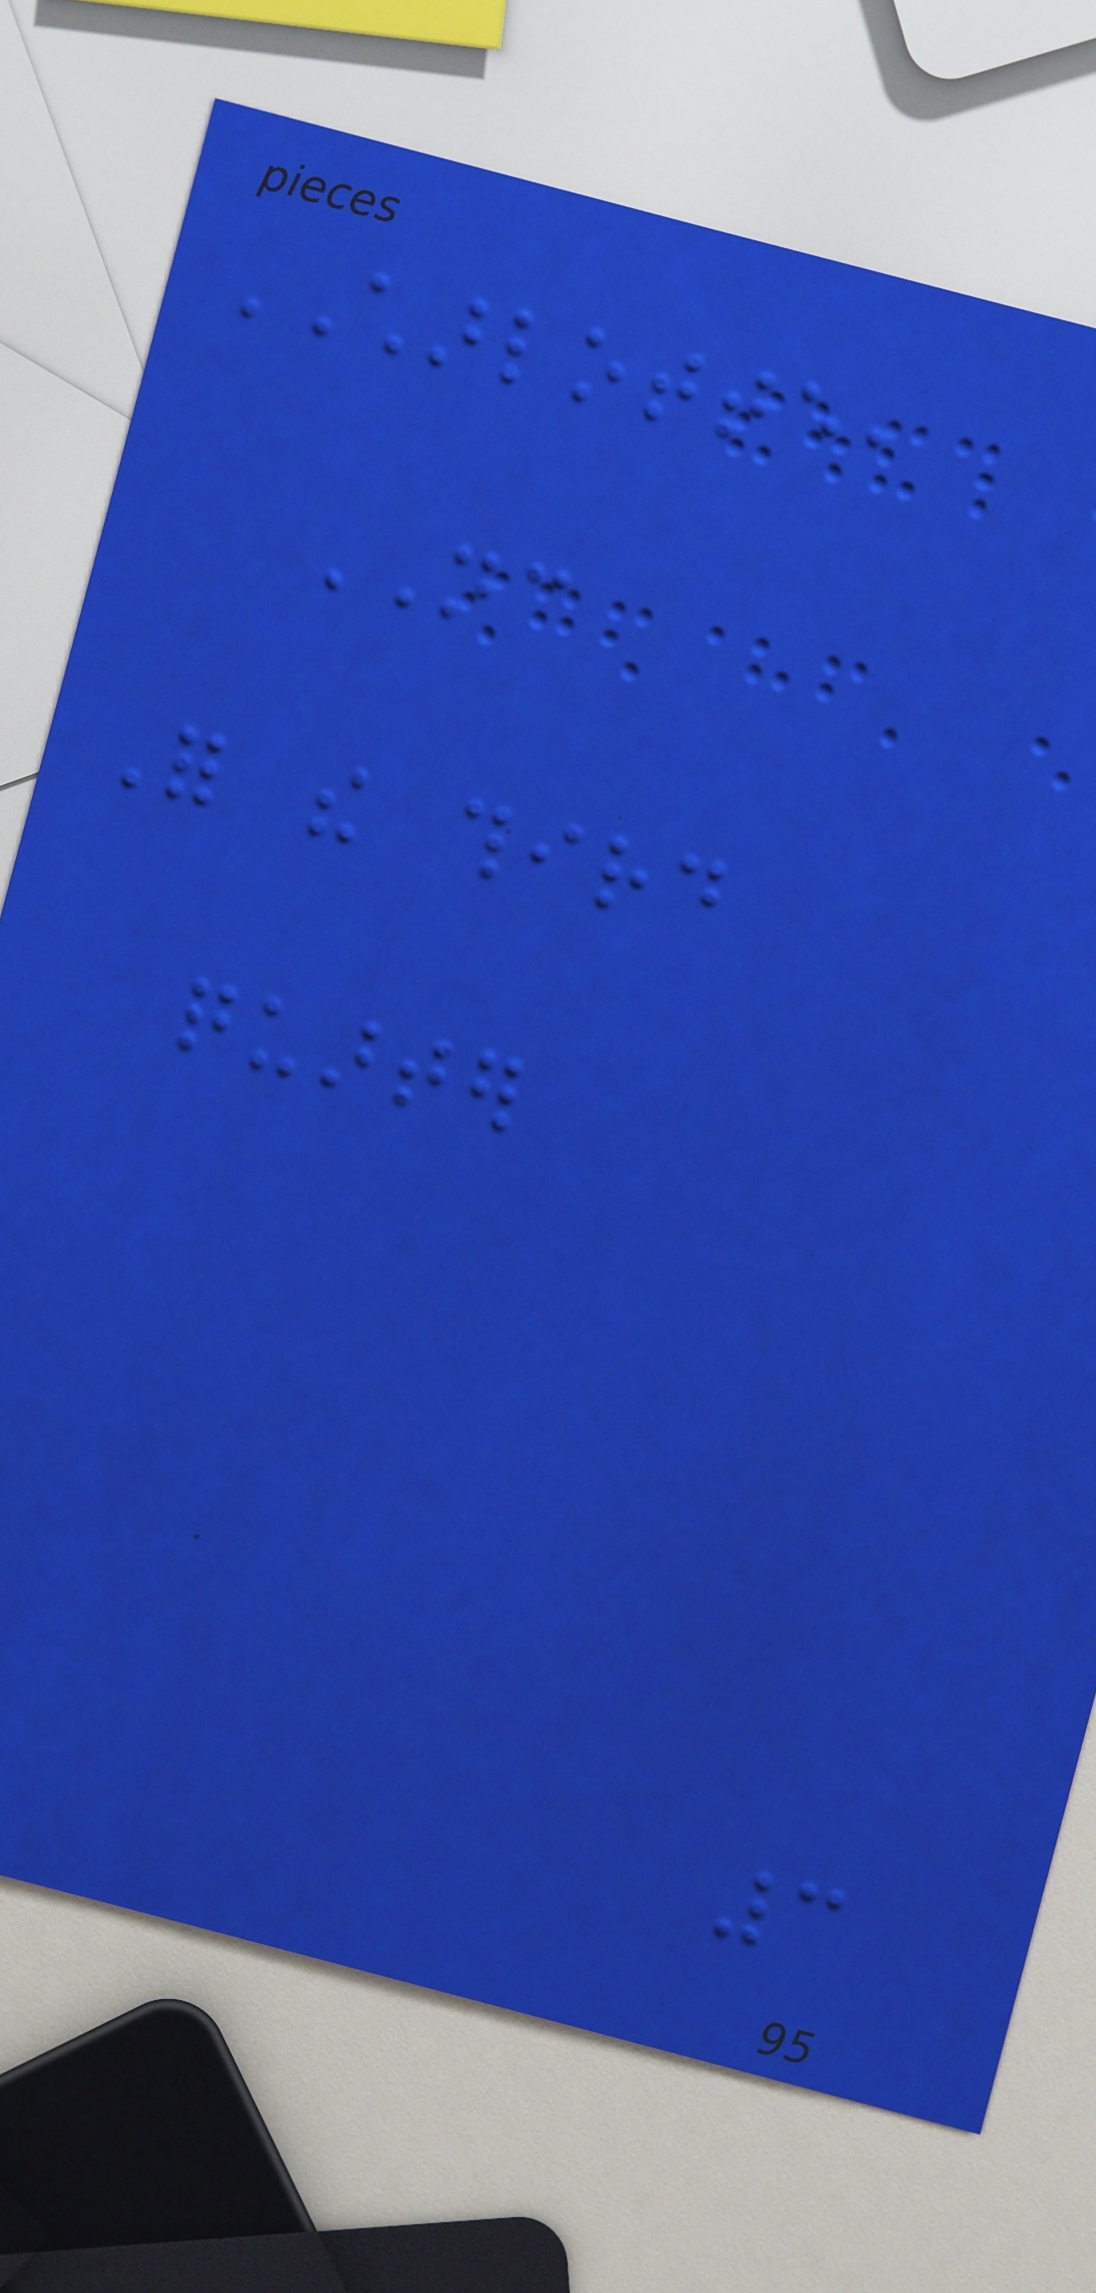CHARLOTTE,
NC
For the third
quarter
3
